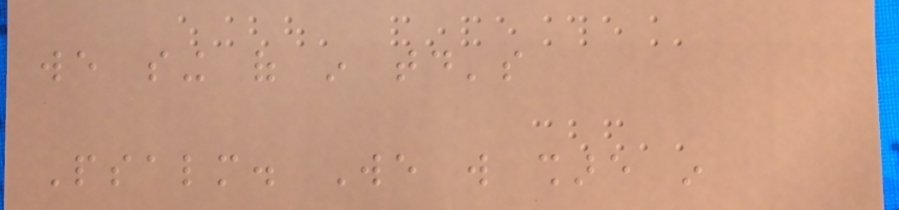we sing of in today's
Psalm. We will share in
